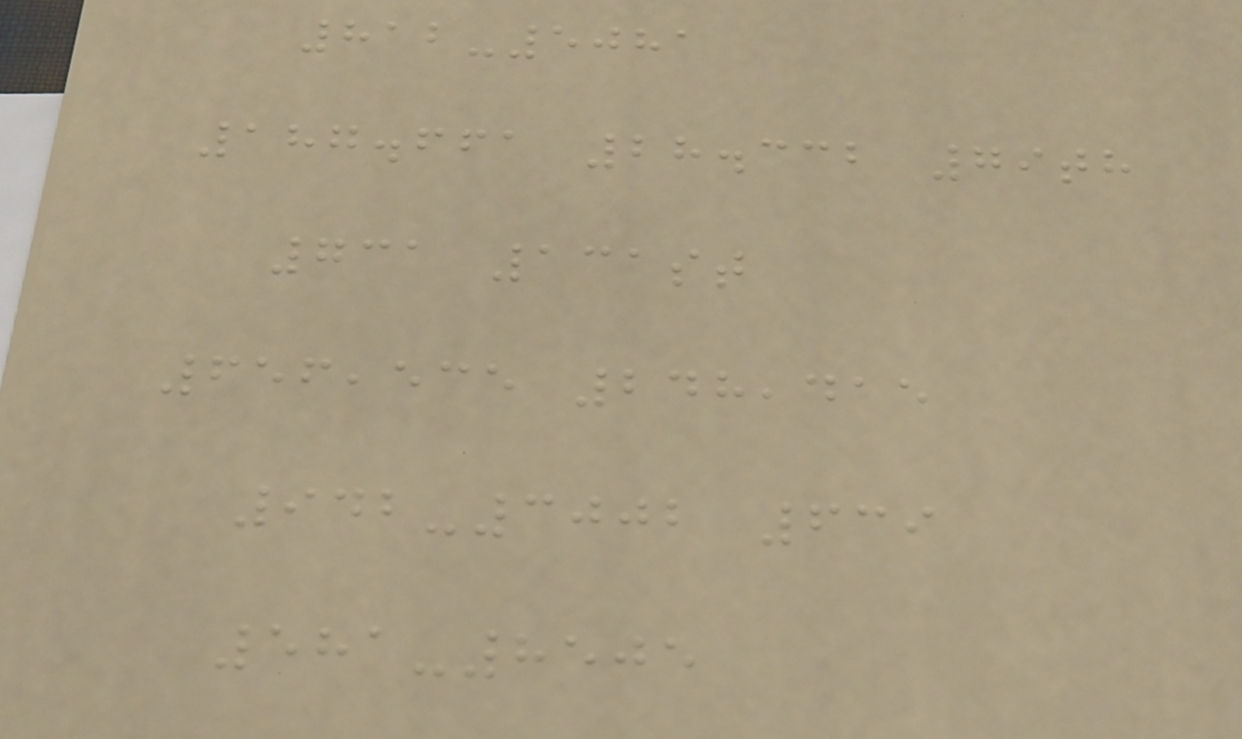812-5081
187.661 28.332 79th
731 131st
656,535 248,415
942-3002 639
581-8505
